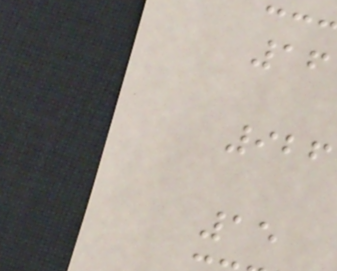16
926
15
